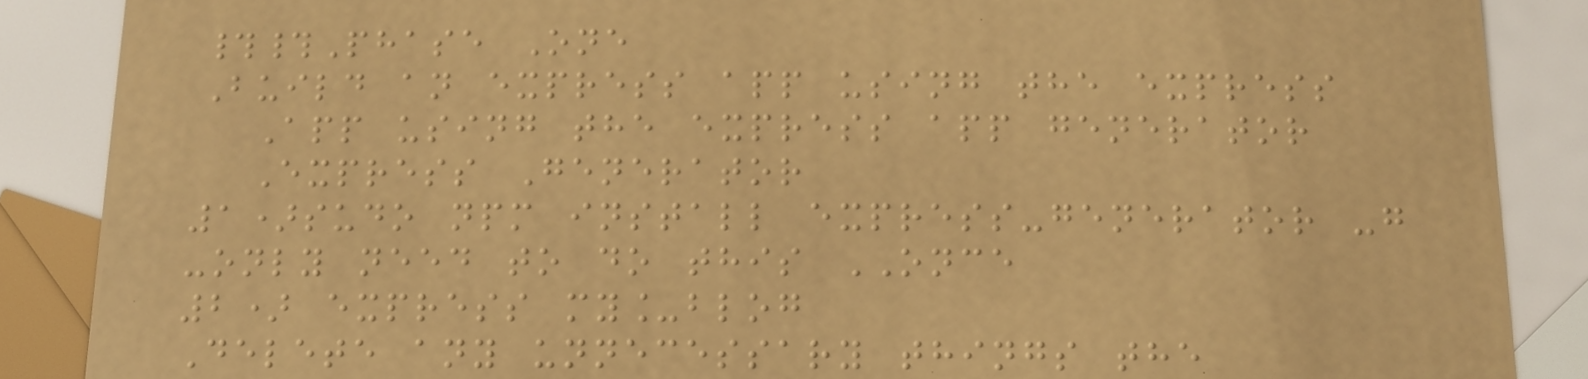##Phase One
Build an express app using the express
App using the express app generator
Express Generator
1)sudo npm install express-generator -g
-only need to do this ONCE
2) express my_blog
Delete any unnecessary things the
